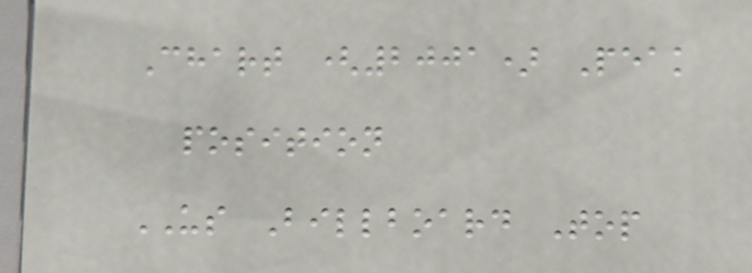Chart (2001) Peak
position
US Billboard Top
